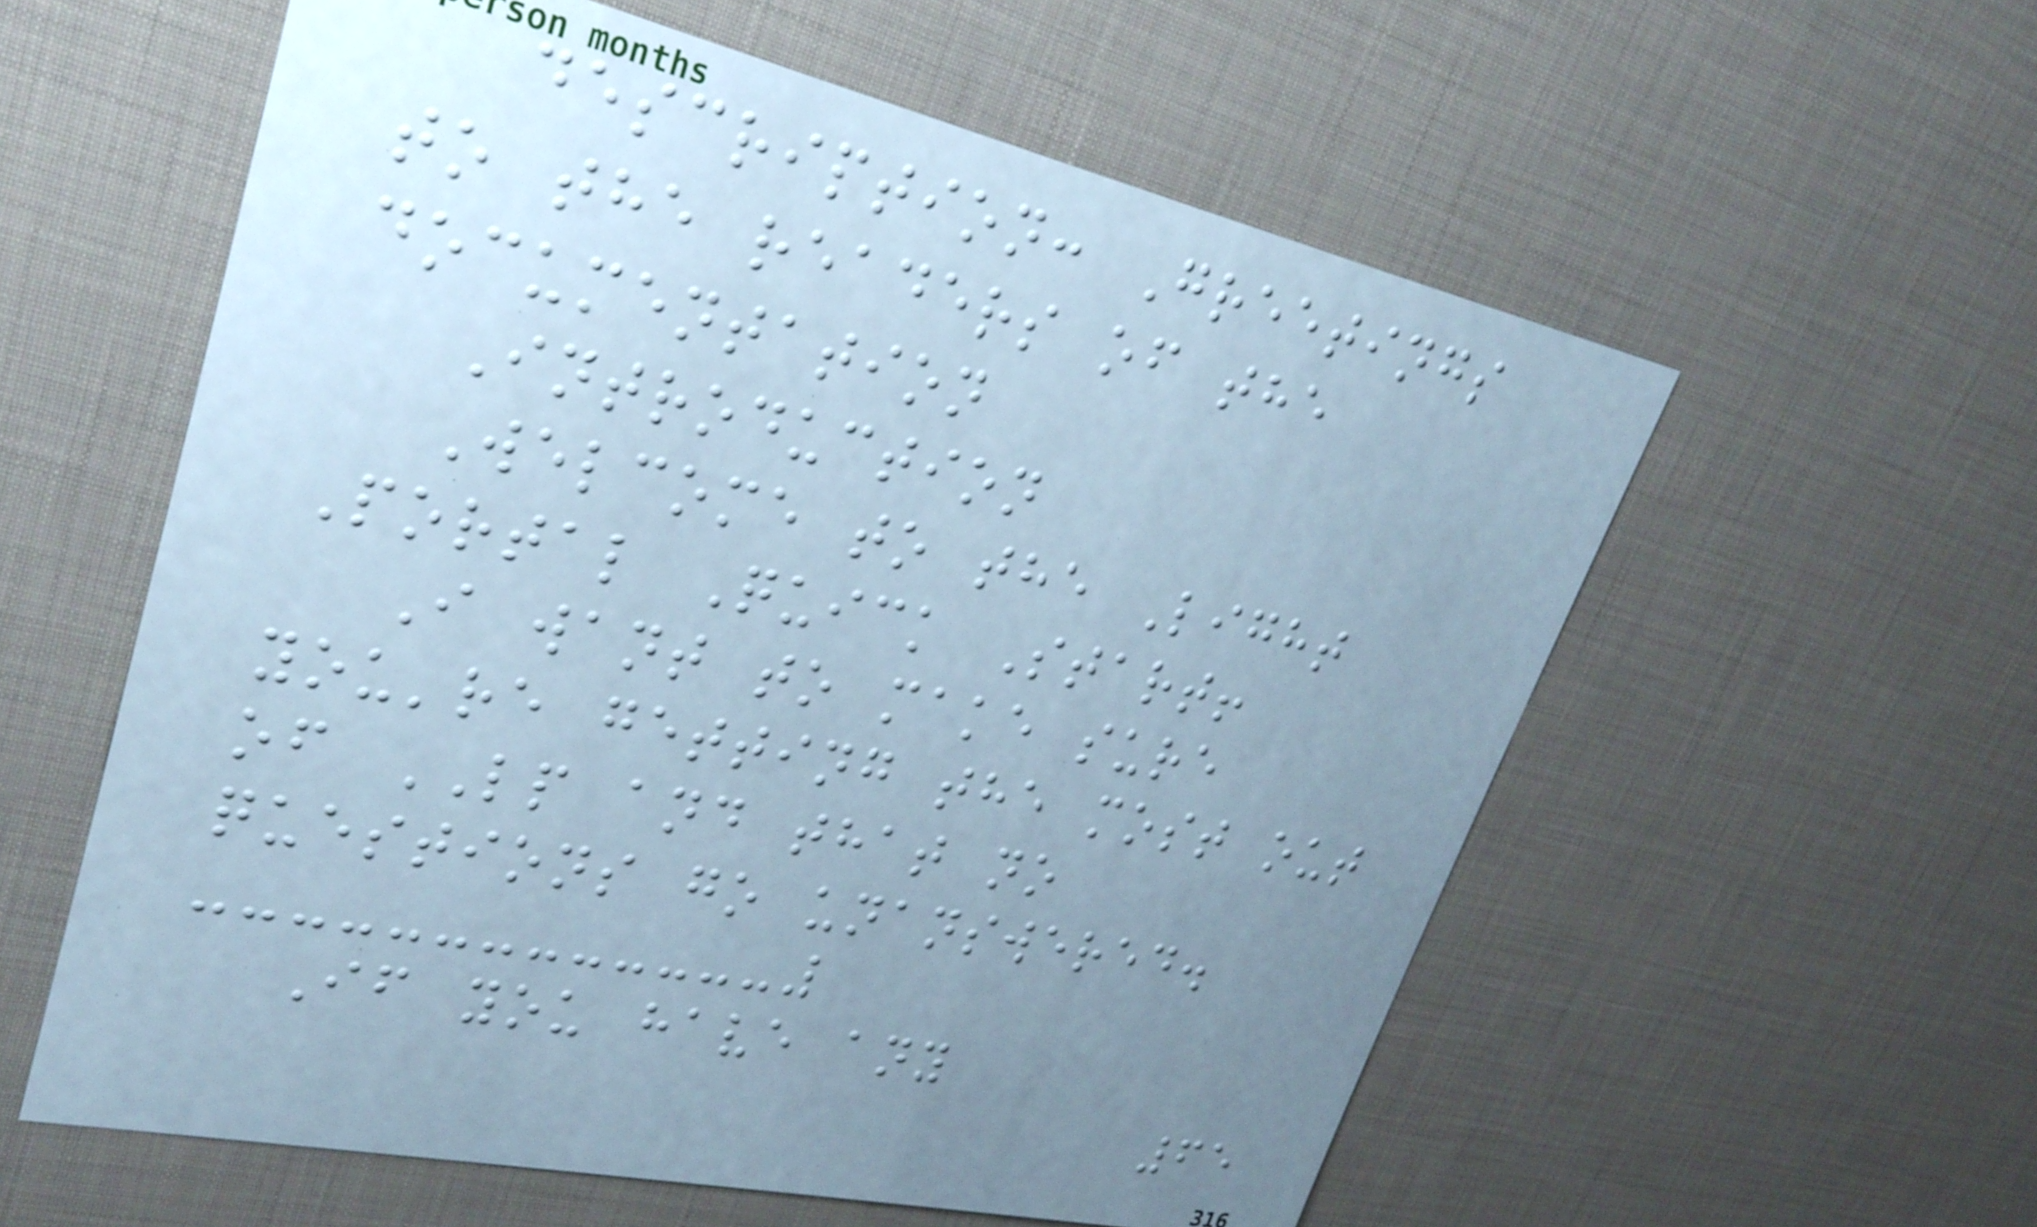description: Greetings
to the readers of the
documentation
Introduction
Welcome to the Light
Portal Quick Start!
I want to make sure
you're getting the most out
of LP and that no
questions go unanswered.
If you have any
65
